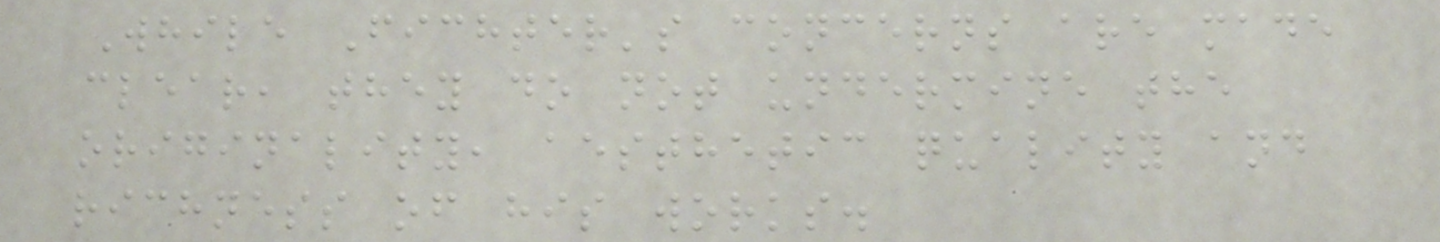While Fichter's concerns are made
clear, they do not undermine the
originality, aesthetic quality and
richness of his works.
